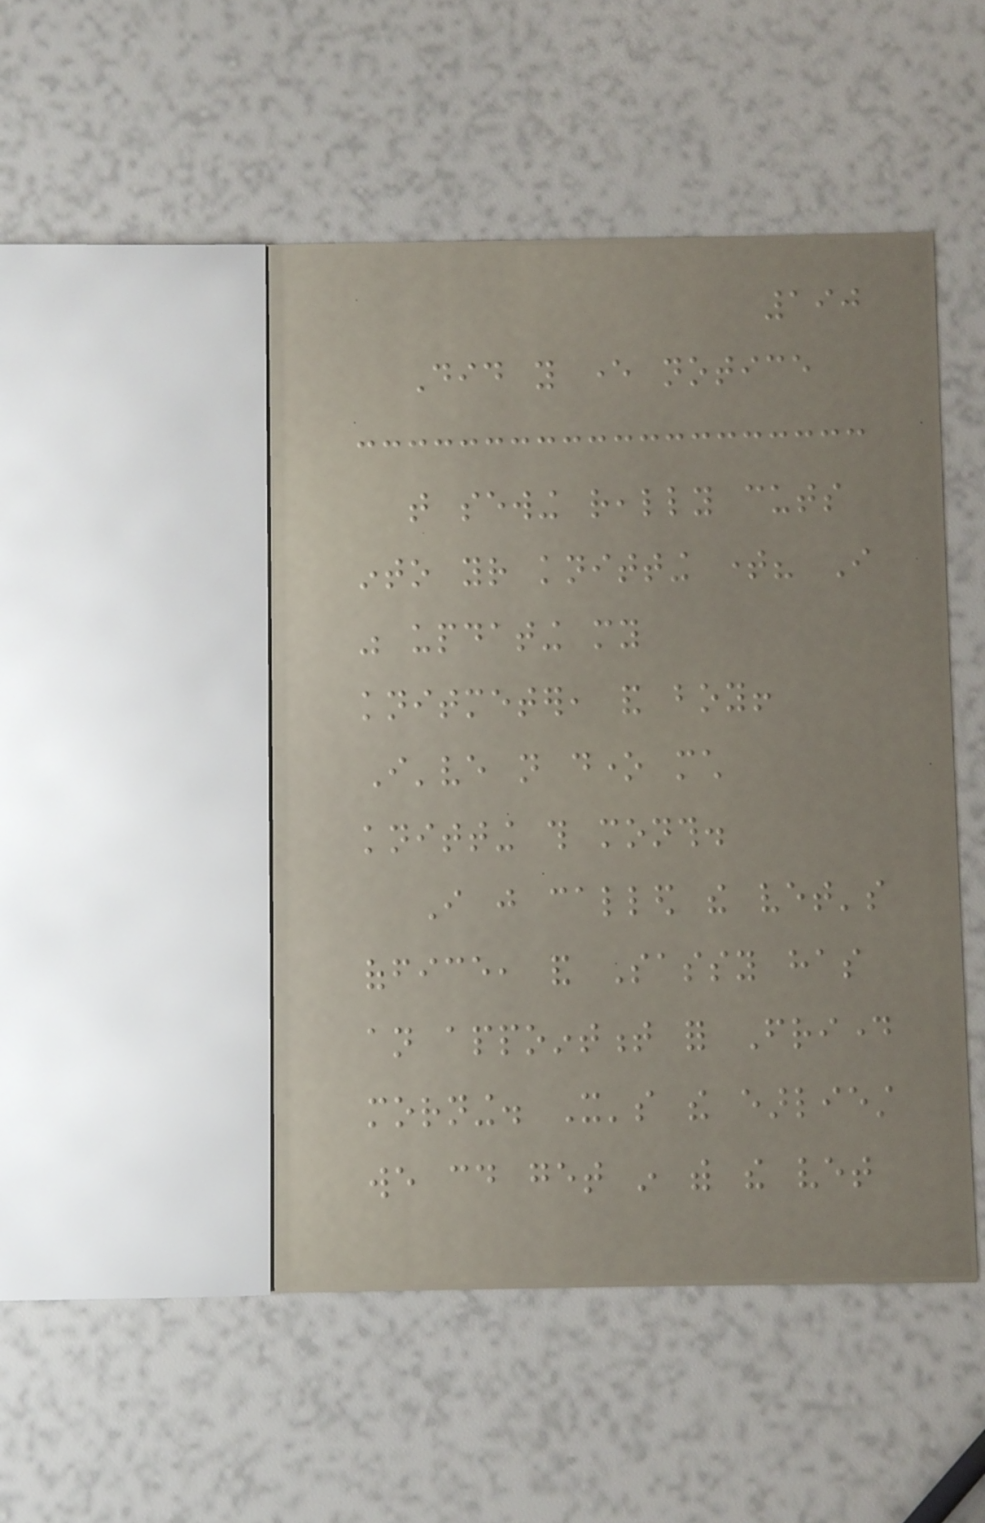190
Did you ever notice
that sewing really cuts
into your knitting time? I
was updating my
knitmeter, and boy!
I've not done much
knitting this month.
I just called the vet's
office, and Sassy has
an appointment for Friday
morning. It's the earliest
we could get in with the vet
